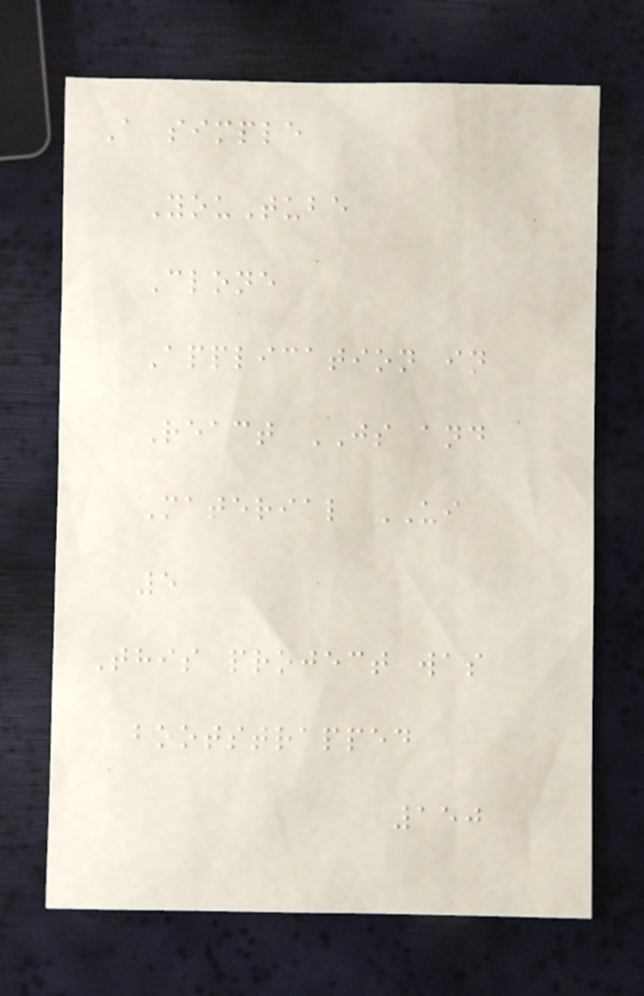A simple
YouTube
Clone
Application in
React JS and
Material UI
5
This project was
bootstrapped
150
